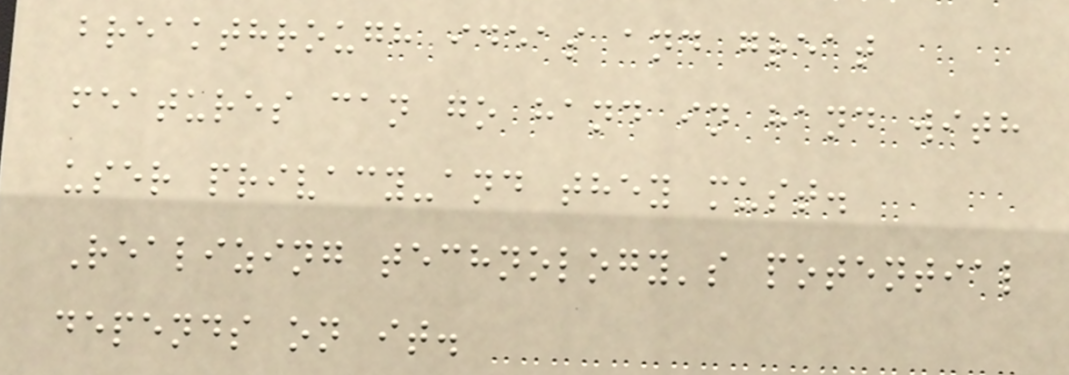breakthrough ideas and great
features can go hand in hand with
user privacy-and they must.
Realizing technology's potential
depends on it.
